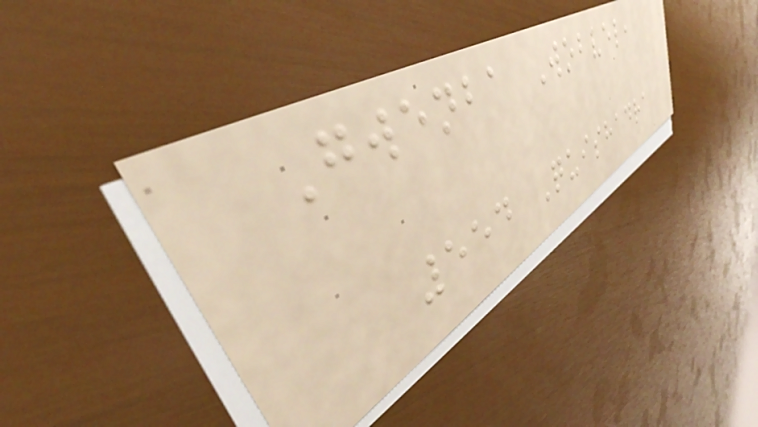Gwenba Wobvel,
554 Quishadra
